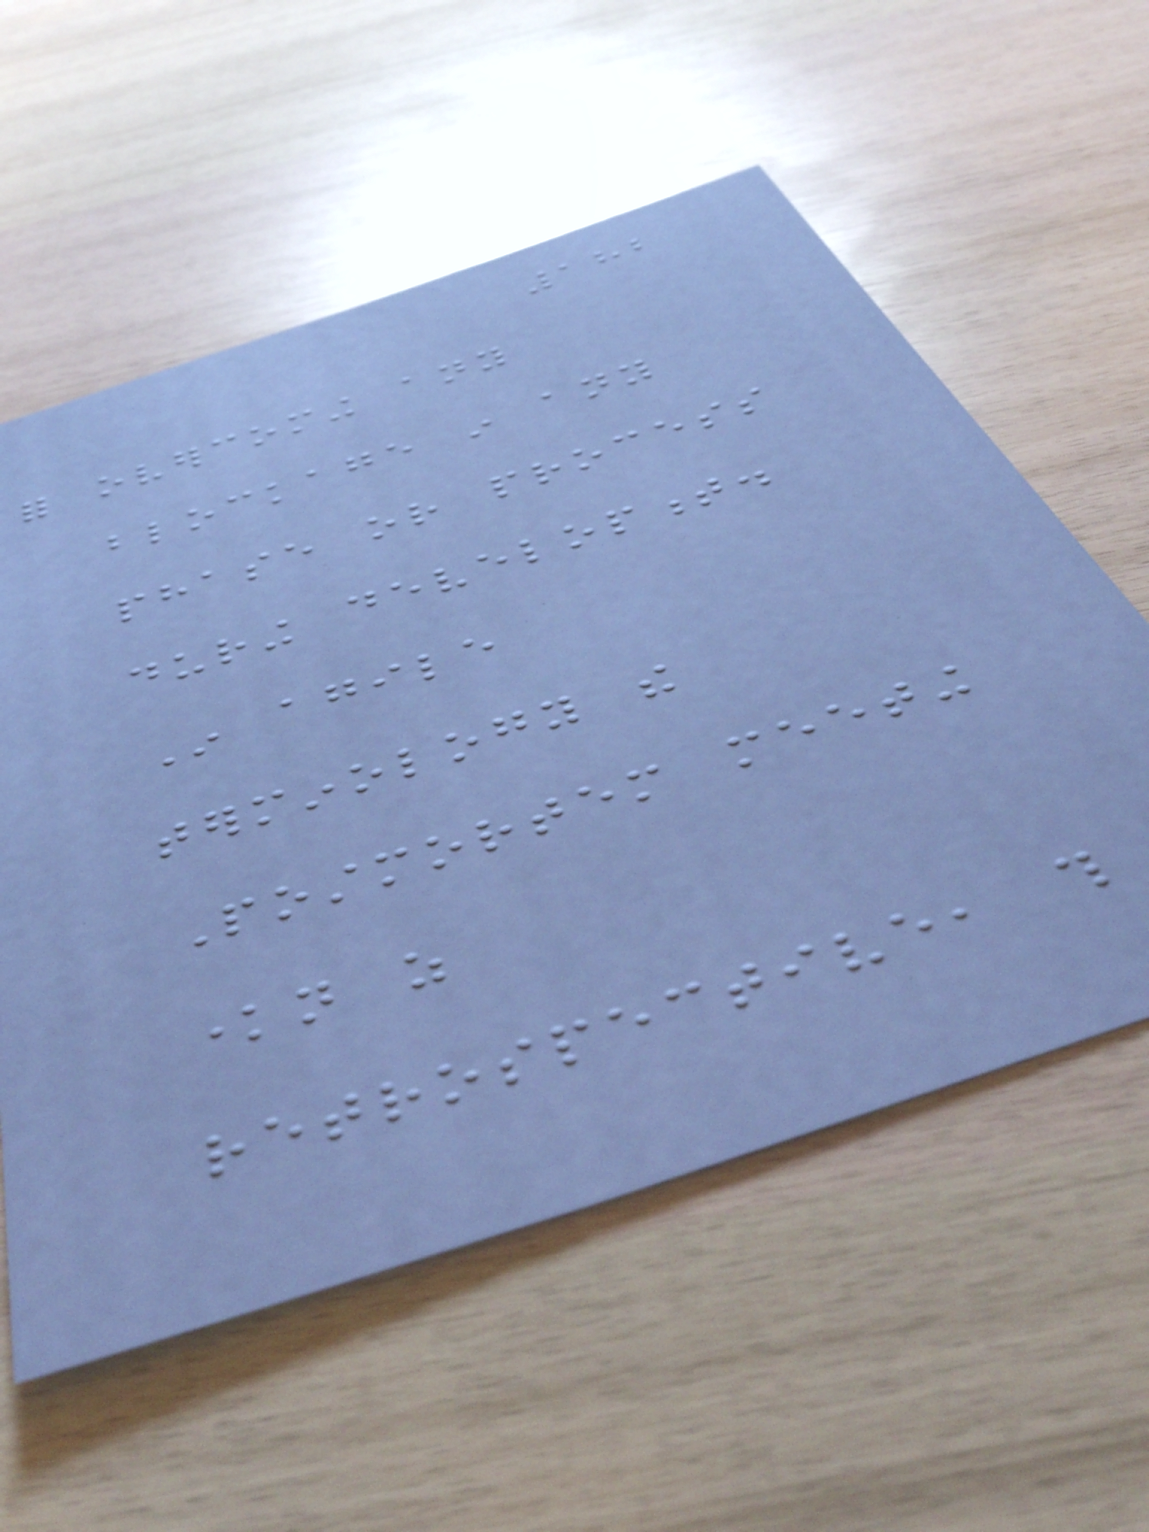182
for overcoming any
blockage in any
phase or process
during development.
In agile
terminology the
Postmortem meeting
known as
retrospective, this
